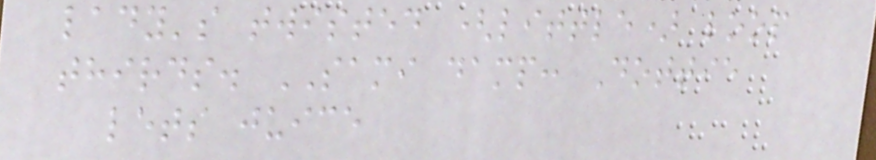lady's twisted (little) loop
thirds. SAMI damp: Dottie
lets juice
